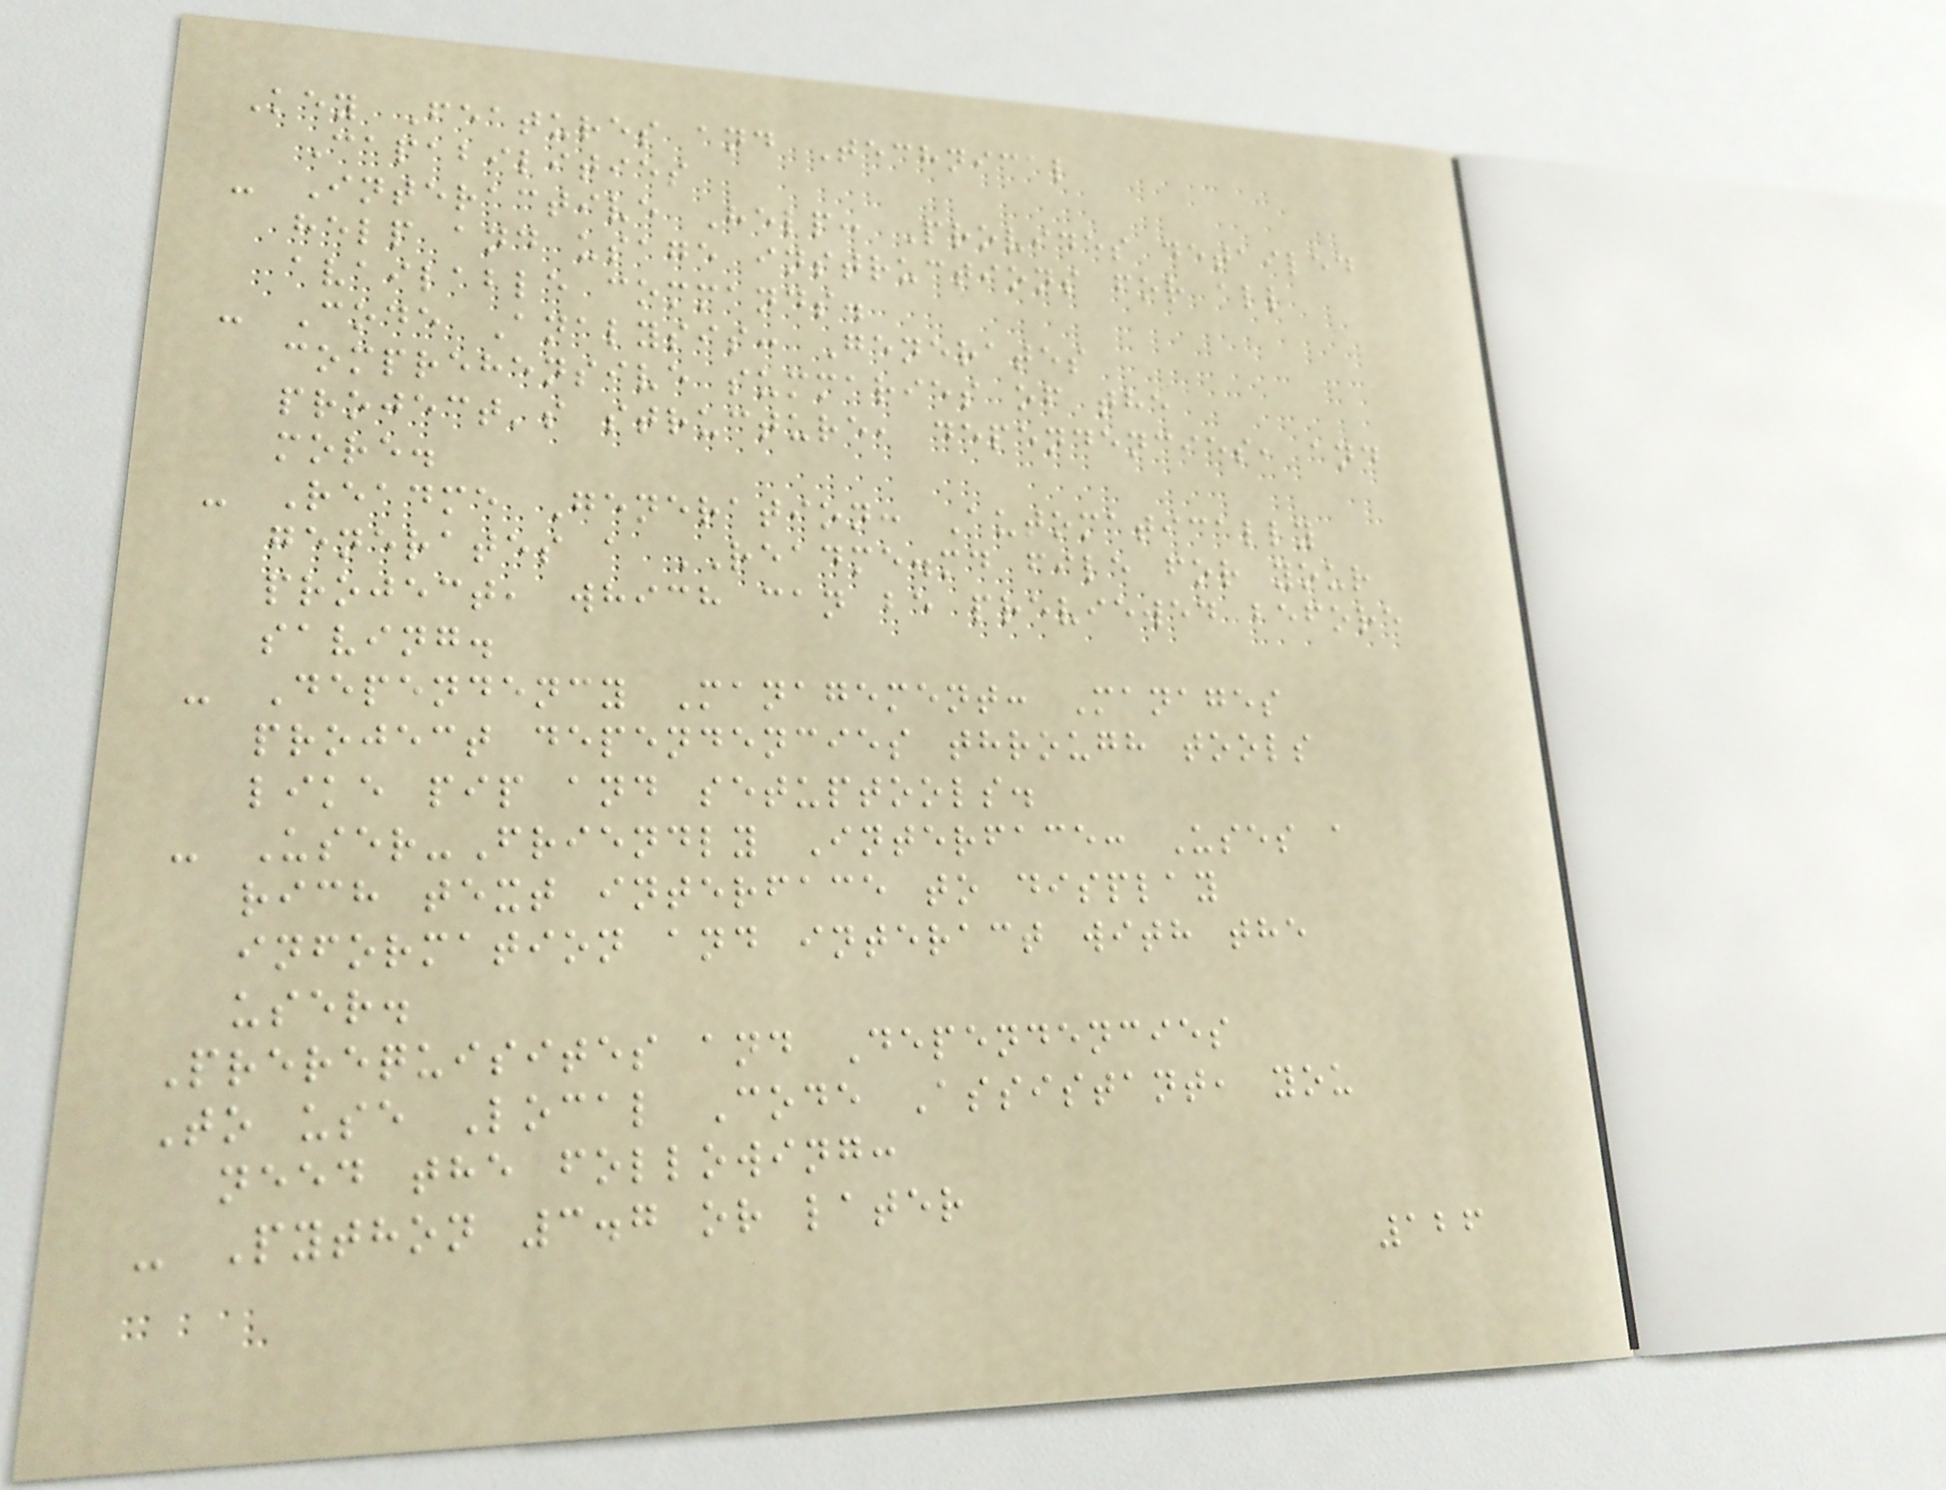Key Features and Technical
Capabilities
- Interactive Help: Provides detailed
help and usage instructions for all
available commands.
- Code Analysis: Generates
comprehensive summaries of the
project's structure, dependencies, and
more.
- Readme Generation: Automatically
generates a README.md file for your
project, which can be previewed before
saving.
- Dependency Management: Manages
project dependencies through tools
like pip and setuptools.
- User-Friendly Interface: Uses a
rich text interface to display
information and interact with the
user.
Prerequisites and Dependencies
To use Local Code Assistant, you
need the following:
- Python 3.7 or later
126
